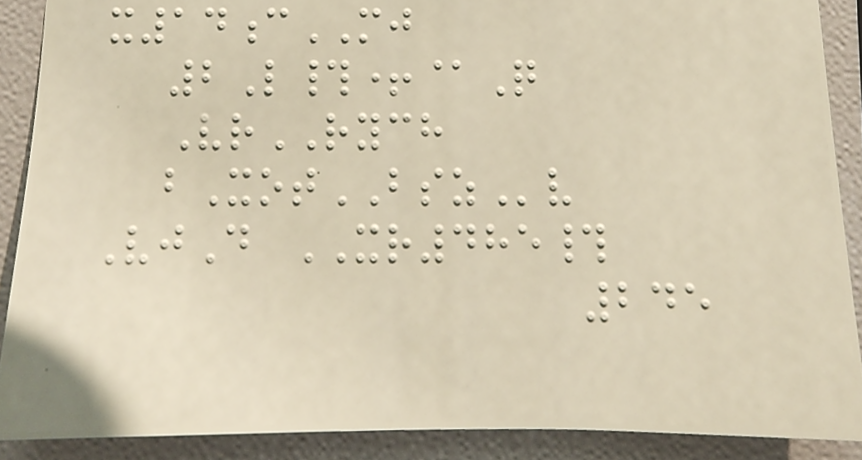x14cMJ
2L#+@Q
VrRYCH
bXotBSZv
VjD XR485#
245
